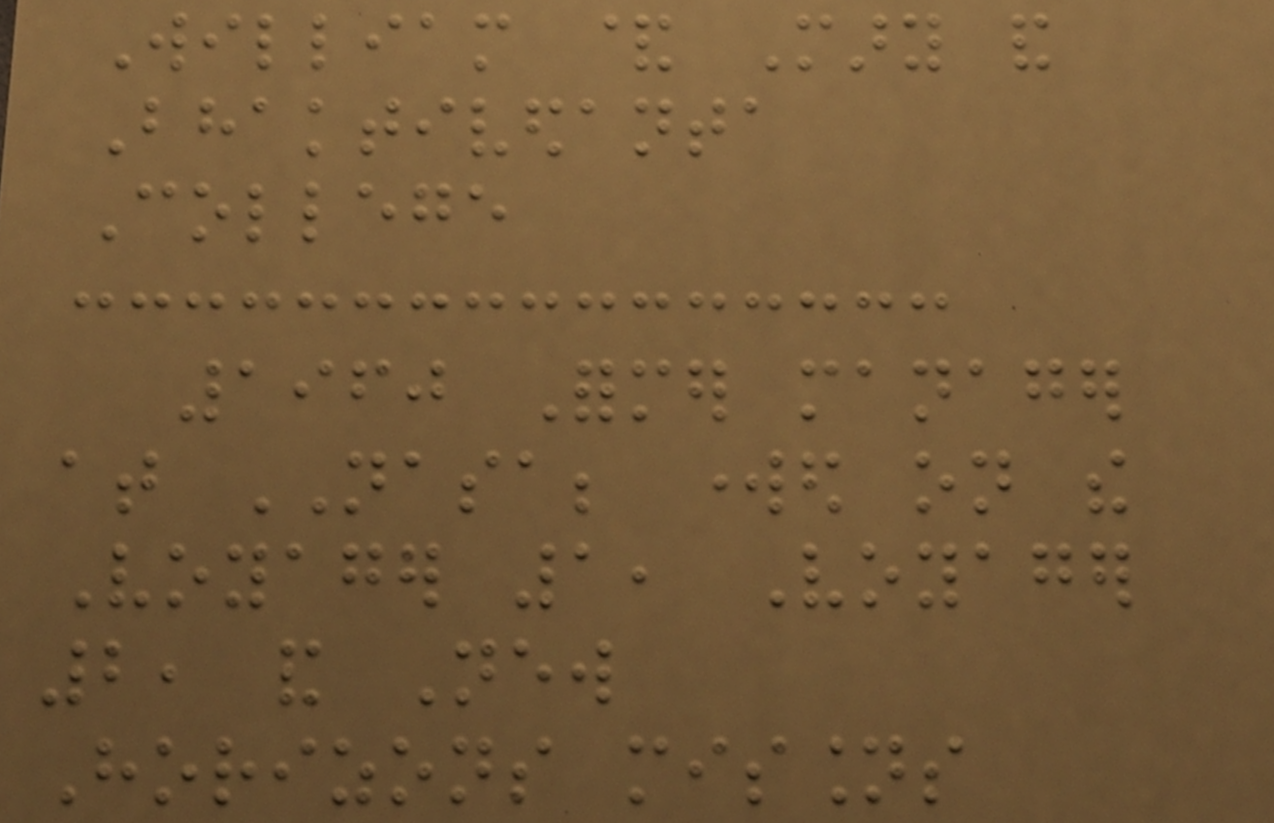William & Mary and
Bhaktivedanta
College
1960 Former manager
at NASA; worked on the
Voyager 1, Voyager
2, and New
Horizons missions
